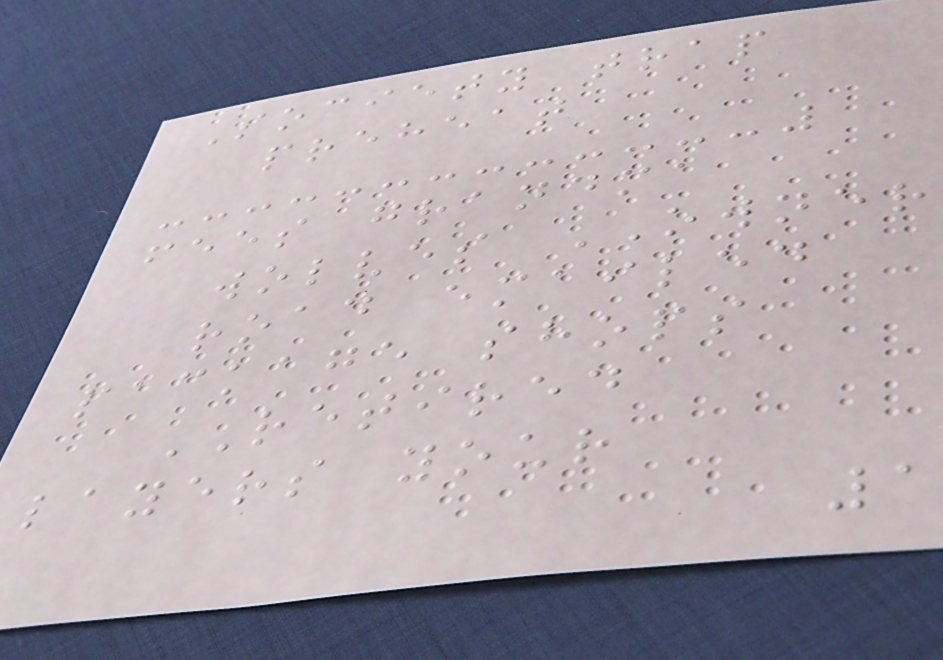Society trap
preheat
fees grandma
wolves OWNER
road emailed
package shops
RETIRED
layers your
1
